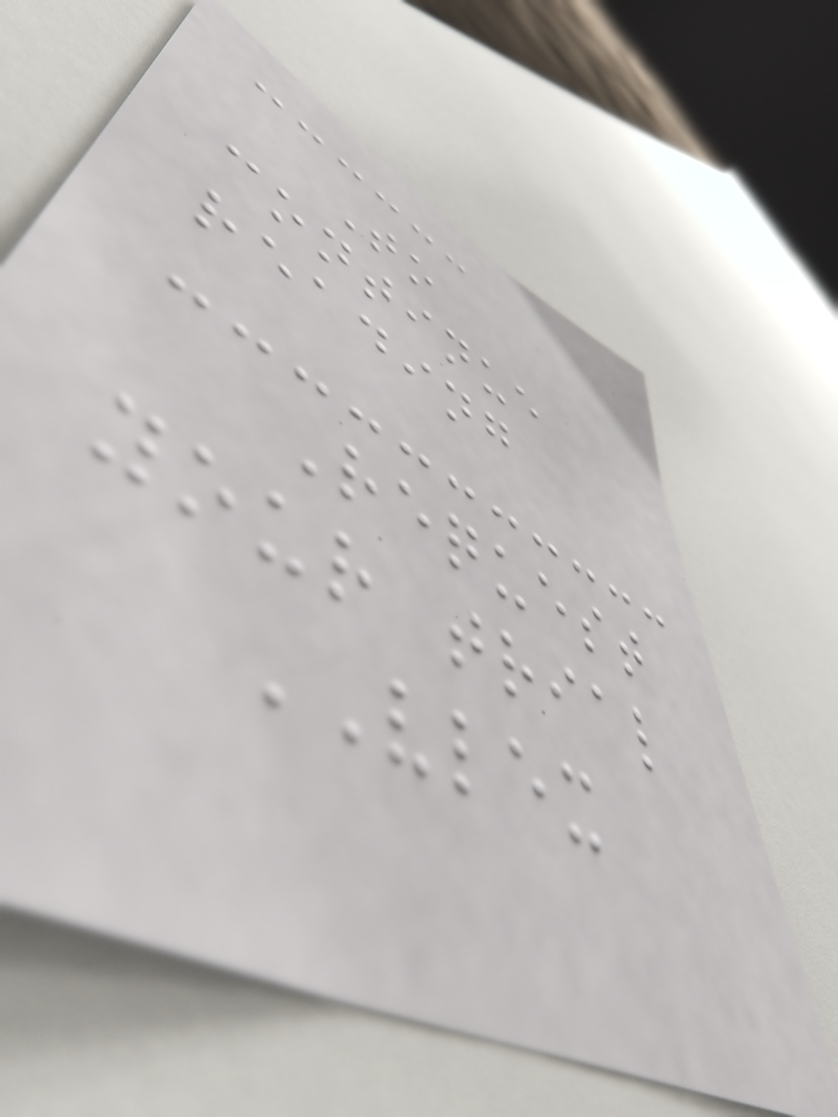To
continue
reading
Request
your trial
VLEX
